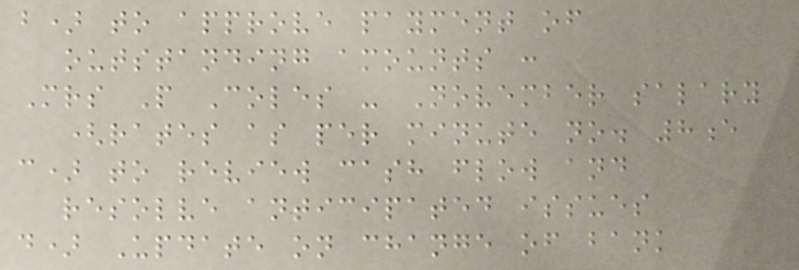b) to approve payment of
outstanding amounts :
Mrs P Coles - November salary
(rates as per minute no. 8e
c) to review cash flow and
resolve anticipated issues
d) Update on change of bank
